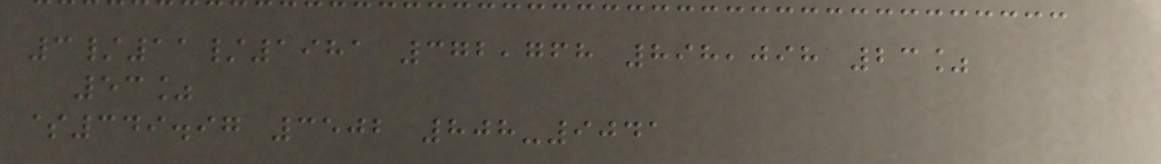3/11/1981 372,768 898,098 23%
53%
$349.97 3502 808-9041
